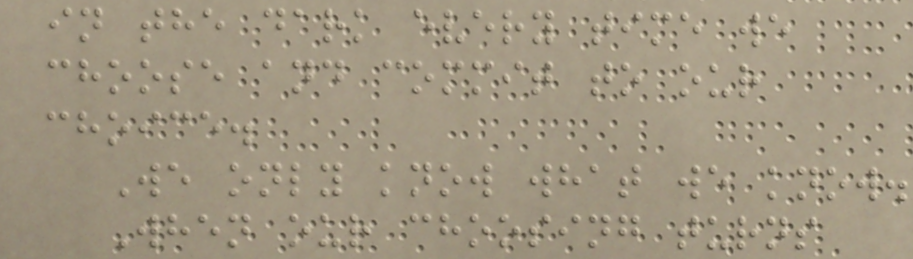in the dark every time we
choose and commit to our
choice.
We only know what we know.
When our choosing turns
